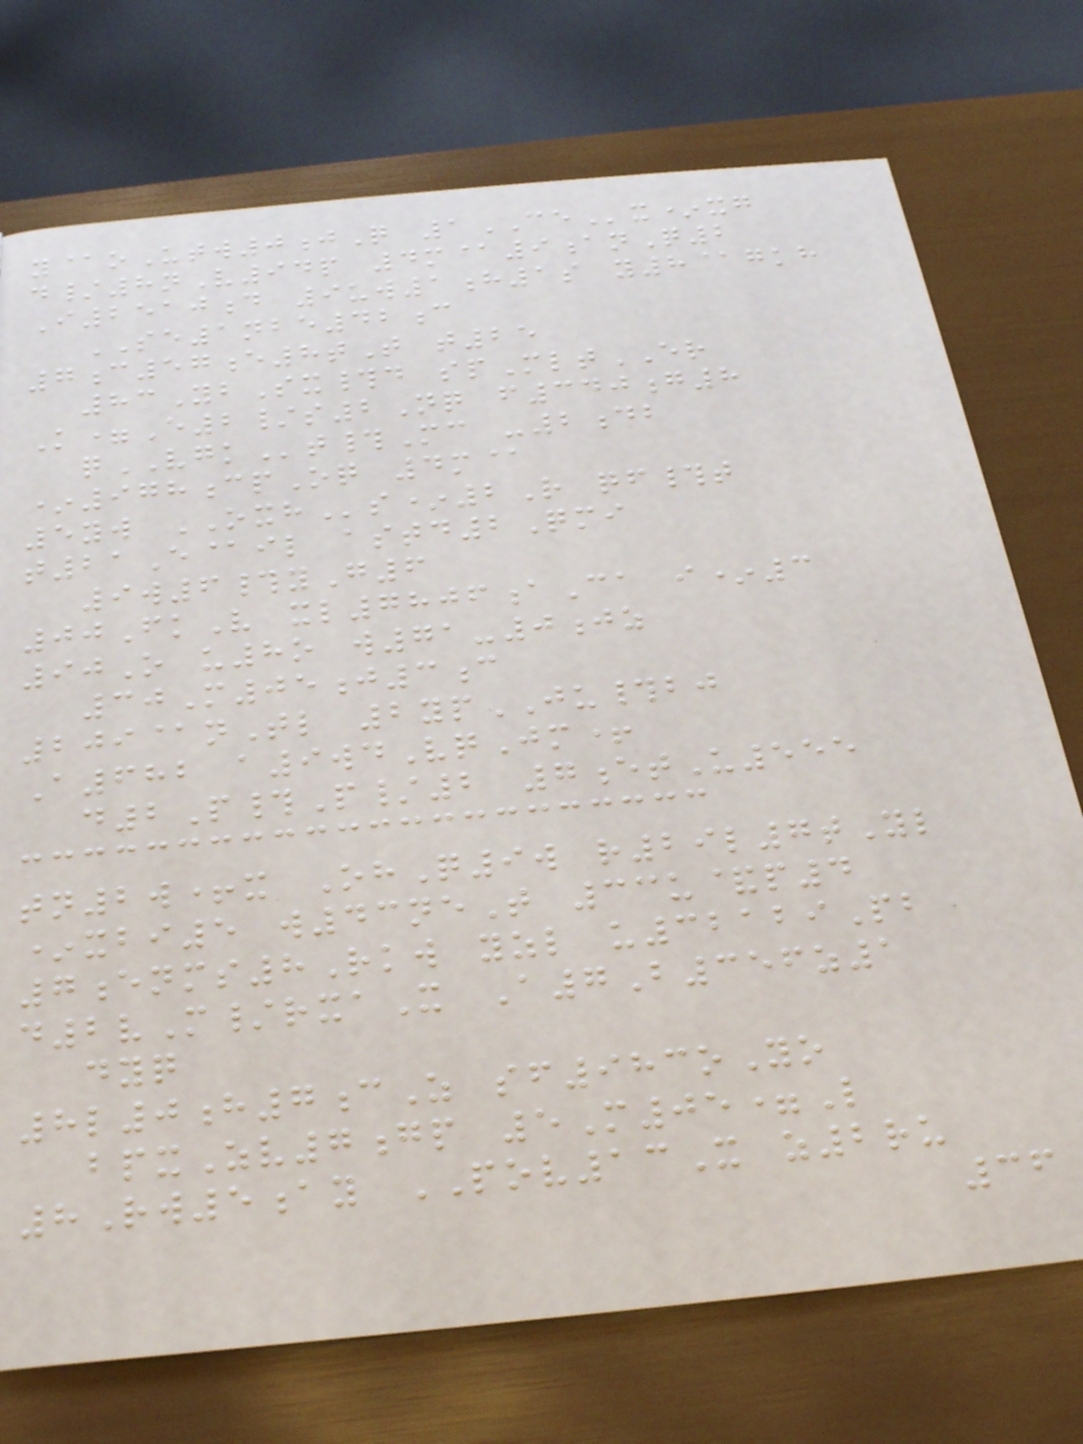y@oUtw0jQ 1CEx*xg
d/8nV94p 4m@9anQ2
I2510d 9uw1h1s y8@gkh
SE1nbe42c
7c57e8tT t25
83YbSx#d spMltER
K=E2/s2Nq f340g8
qVGKt#Mc -2db
*978cpOq 4m@
5yw OXHs*2R qf#t
t21E@il astd2Qmi
9w6#yG6
00FkV xl7806aCa i*3
90O u8o w71-0jz
30M05j3c
209@nTl 2ypJU#bj
A682 a9wdVqJm+
d2P#P/2 7etU555
tn2w+x OhQ9w r29l7tYl
*xbi5 w43neT 33u&p4
7enms8Rkw yzl u32129Pb
d2vM/rxaX A7B356z1
dyq
8l0h7cZ sf983oYo
bpxZv7gp 5M05=L
8Rw5ay POV13X z2ru
36
